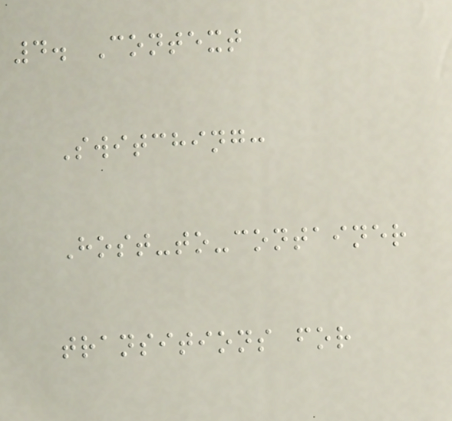4. Context
Switching:
Host-to-container
transitions for
